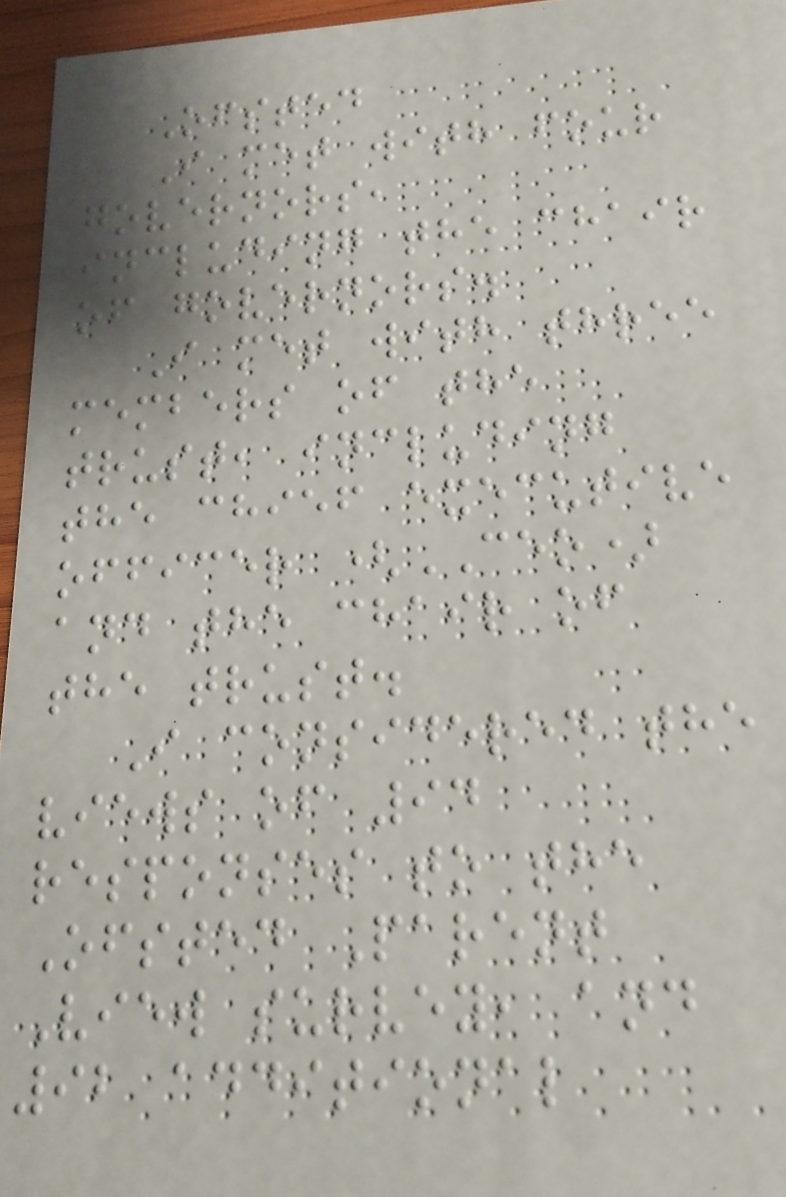Ofsted
I met with four
governors,
including the chair
of governors.
I met with three
members of the
trust, including
the chief executive
officer (CEO)
and the chair of
the trust.
I considered the
views of 94
responses to the
Ofsted Parent
View survey, and
92 additional
